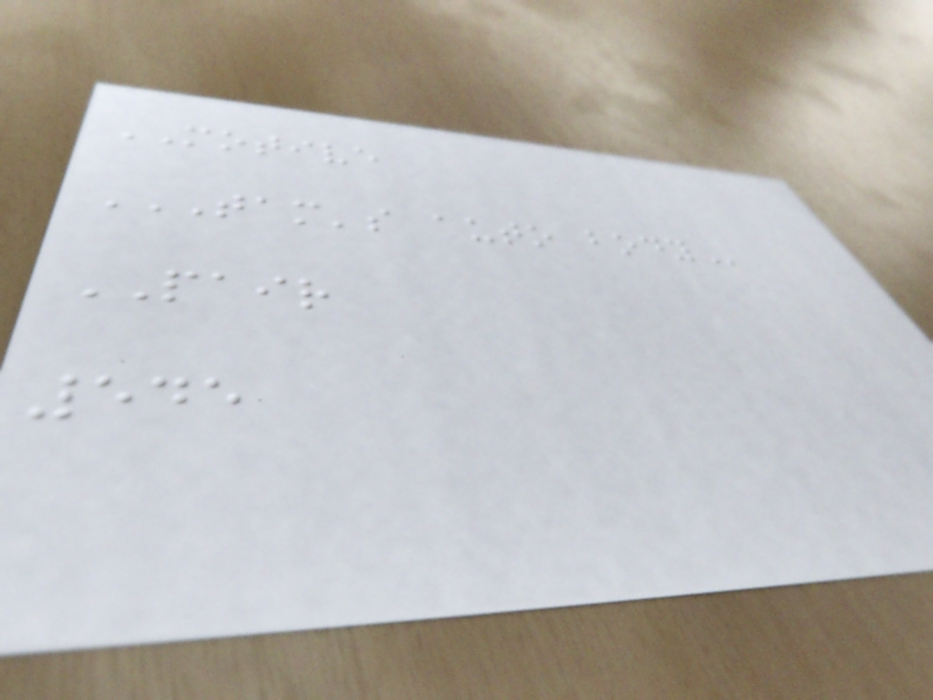MOTIVE
TAM'S AUTO BODY
PAIR
545
